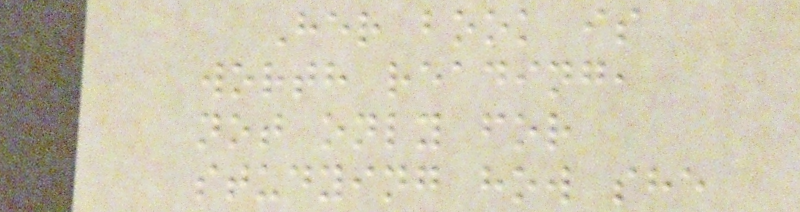Her book is
worth reading,
not only for
studying how she
